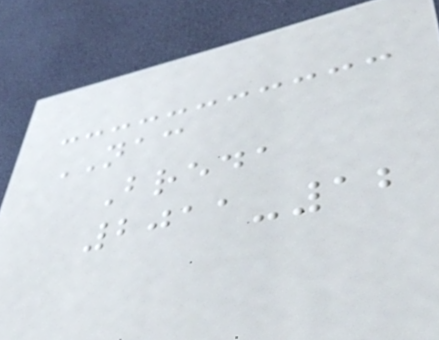NAC
Breda
2011-12
